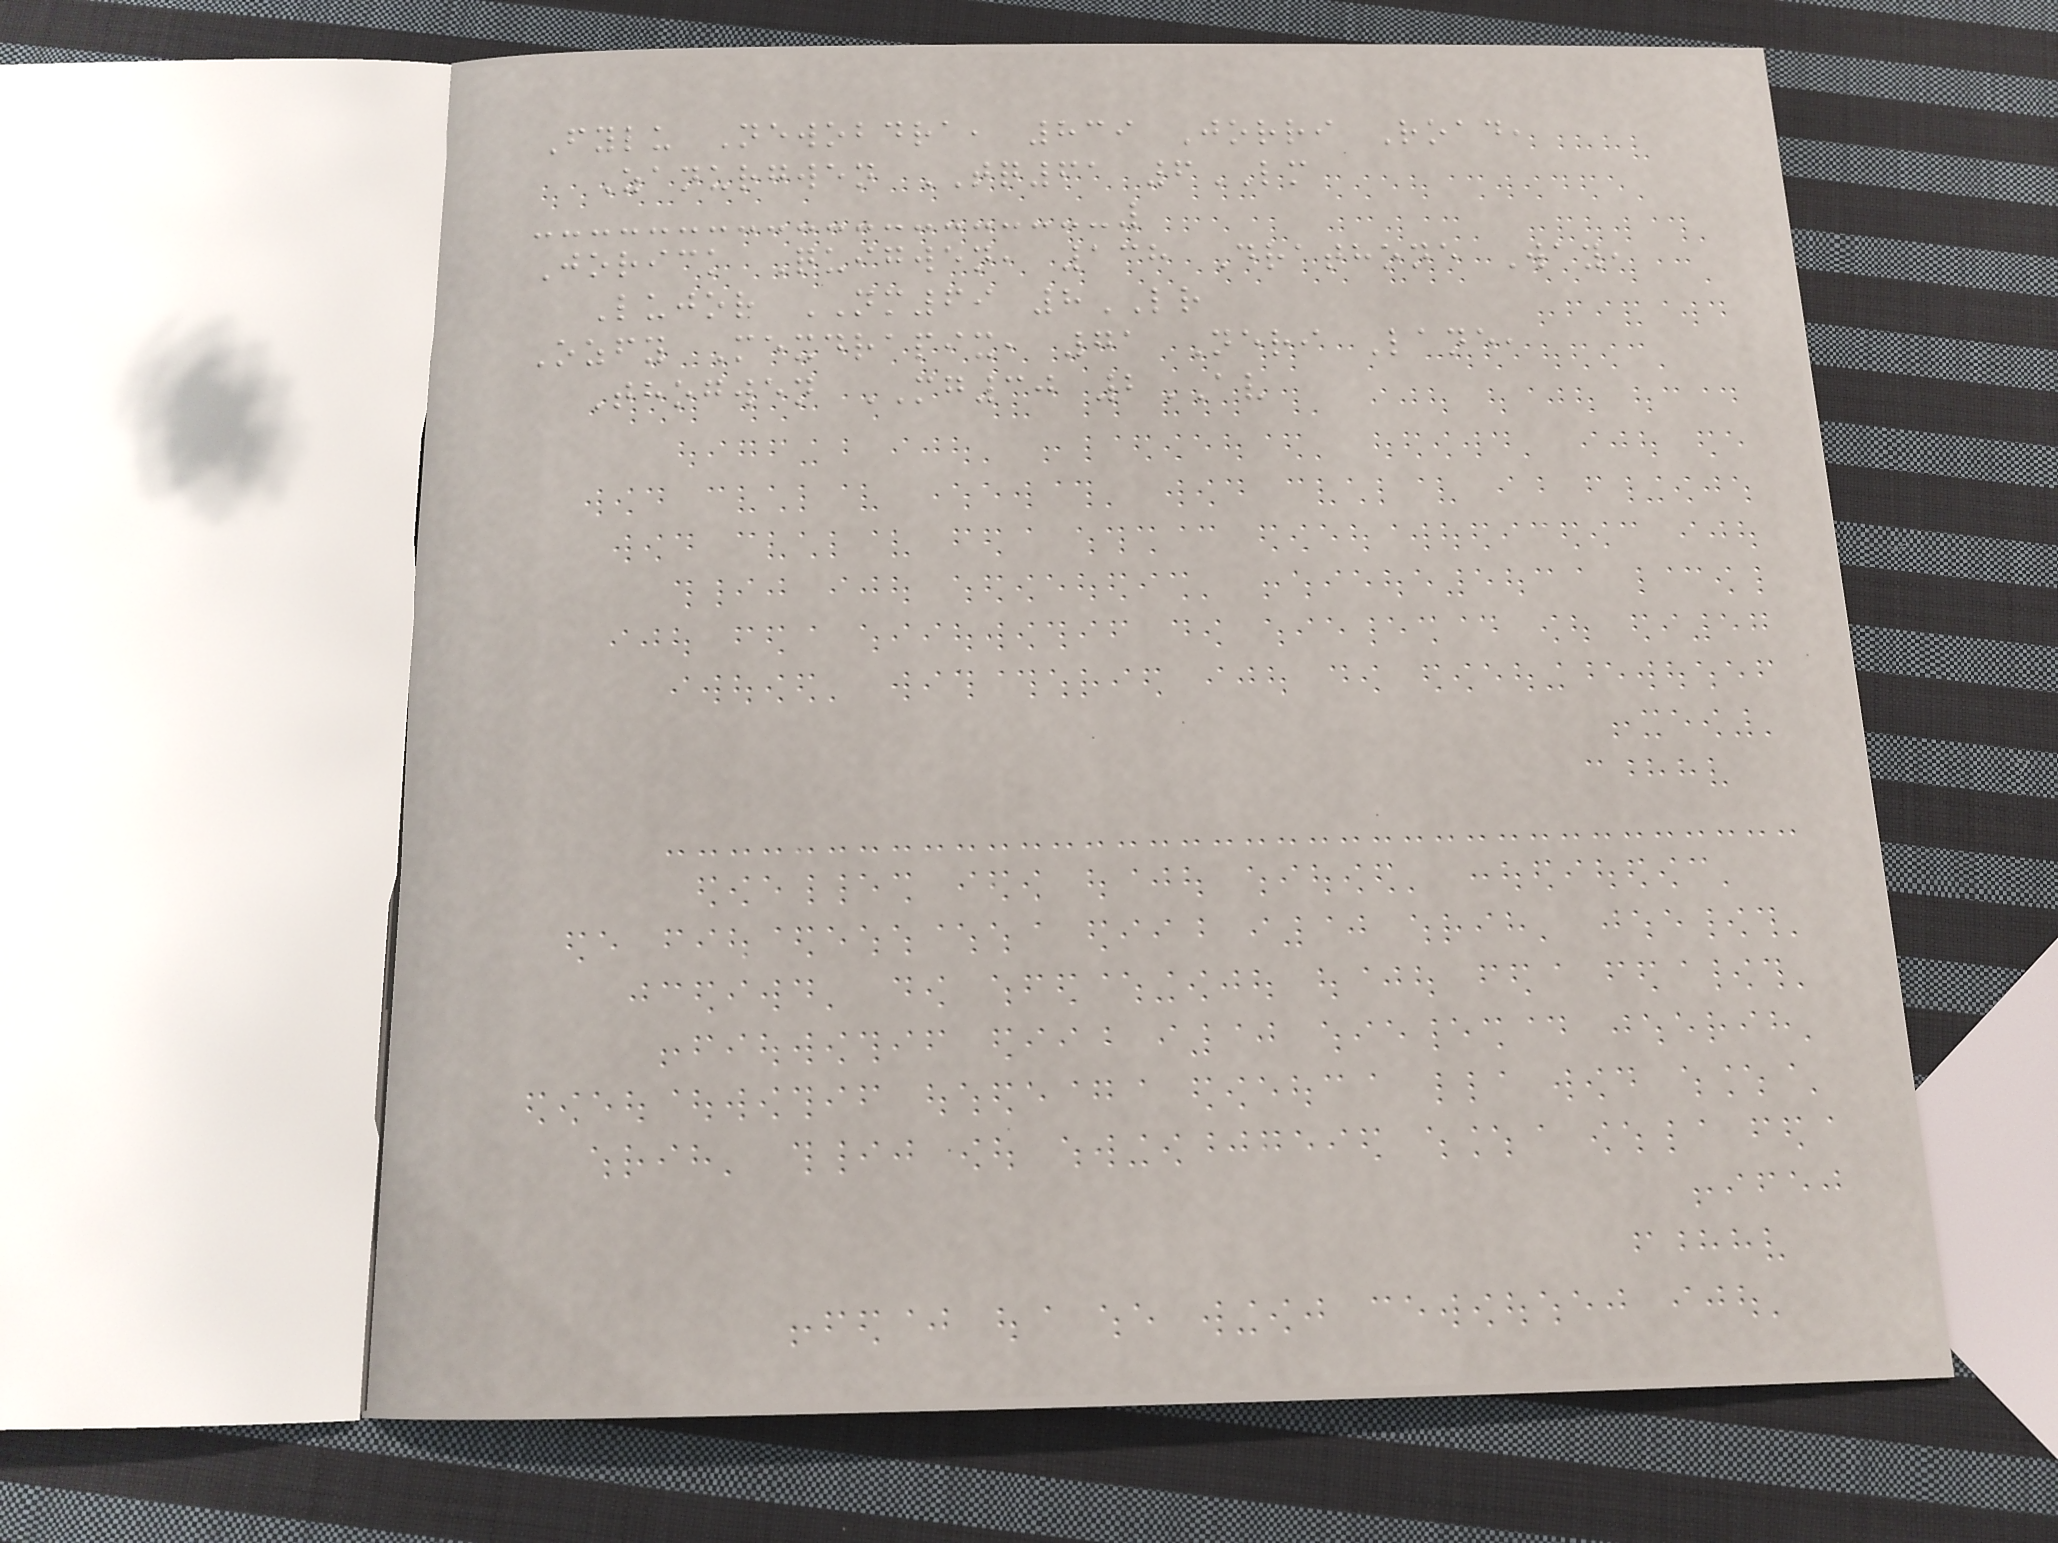Fylu Newobdra, 839 Jorri Road,
Zanurgwen TQ61 6LM
Jorick Quigwen, 138 Drathone Way,
Lujor NM69 8LR
Ozfy Mexdrapix, 71 Neri Lane,
Thogwen MG30 2AV
